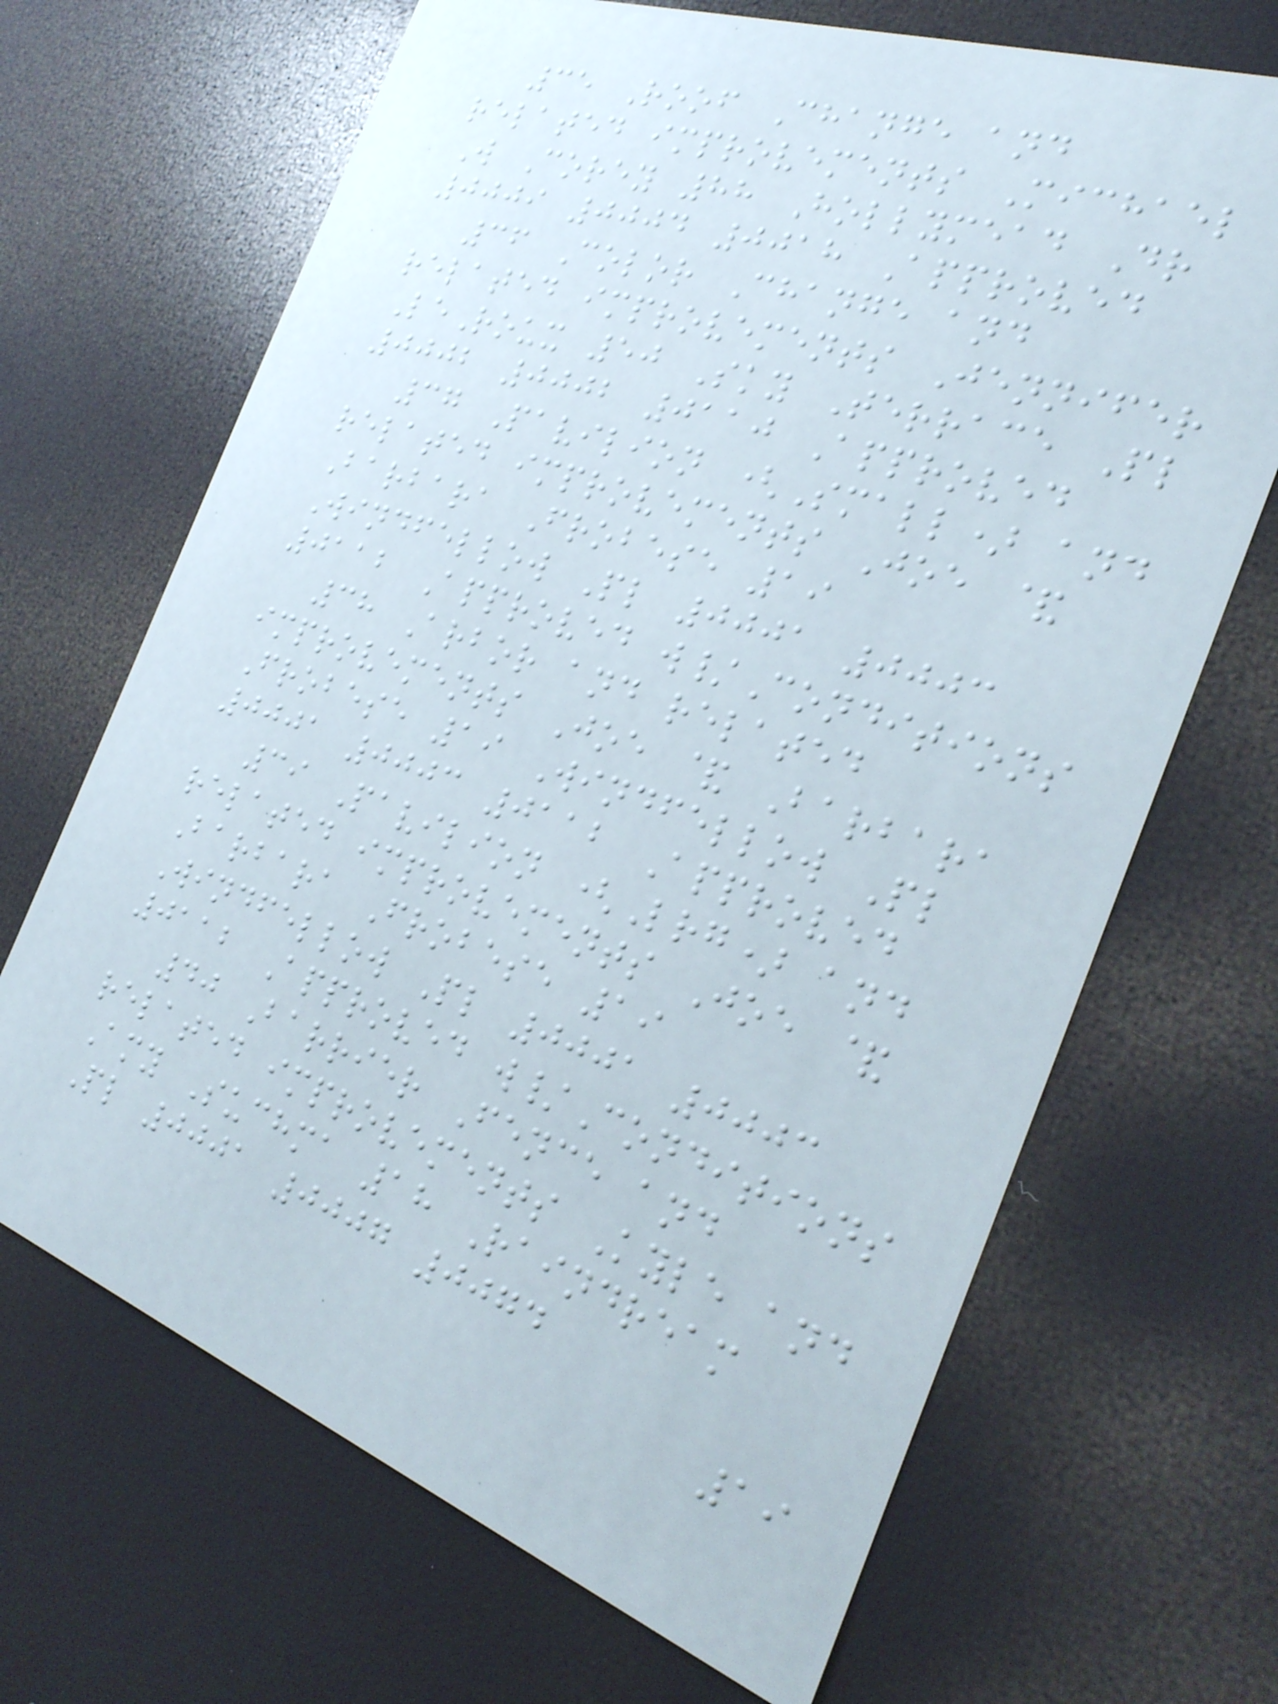35 Roof Change and
related improvements Michael
W Corey 88 Hollymead Dr
0009 0004 0018 Approved
36 Color Change and
related improvements Jennifer
LeRoux 50 Sky Terrace Pl
0002 0002 0110 Approved
37 Pavilion (Small) and
related improvements Joe &
Barbara Frobese 19
Windfellow Pl 0001 0003
0112 Approved w/Conditions
38 Arbor and related
improvements Joe & Barbara
Frobese 19 Windfellow Pl
0001 0003 0112 Approved
39 Pavilion (Lrg) and
related improvements Joe &
Barbara Frobese 19
Windfellow Pl 0001 0003
0112 Approved w/Conditions
40 Barrier Fence and
related improvements Kyle and
Amy Suchma 18 Raindream
Pl 0001 0007 0074
19
